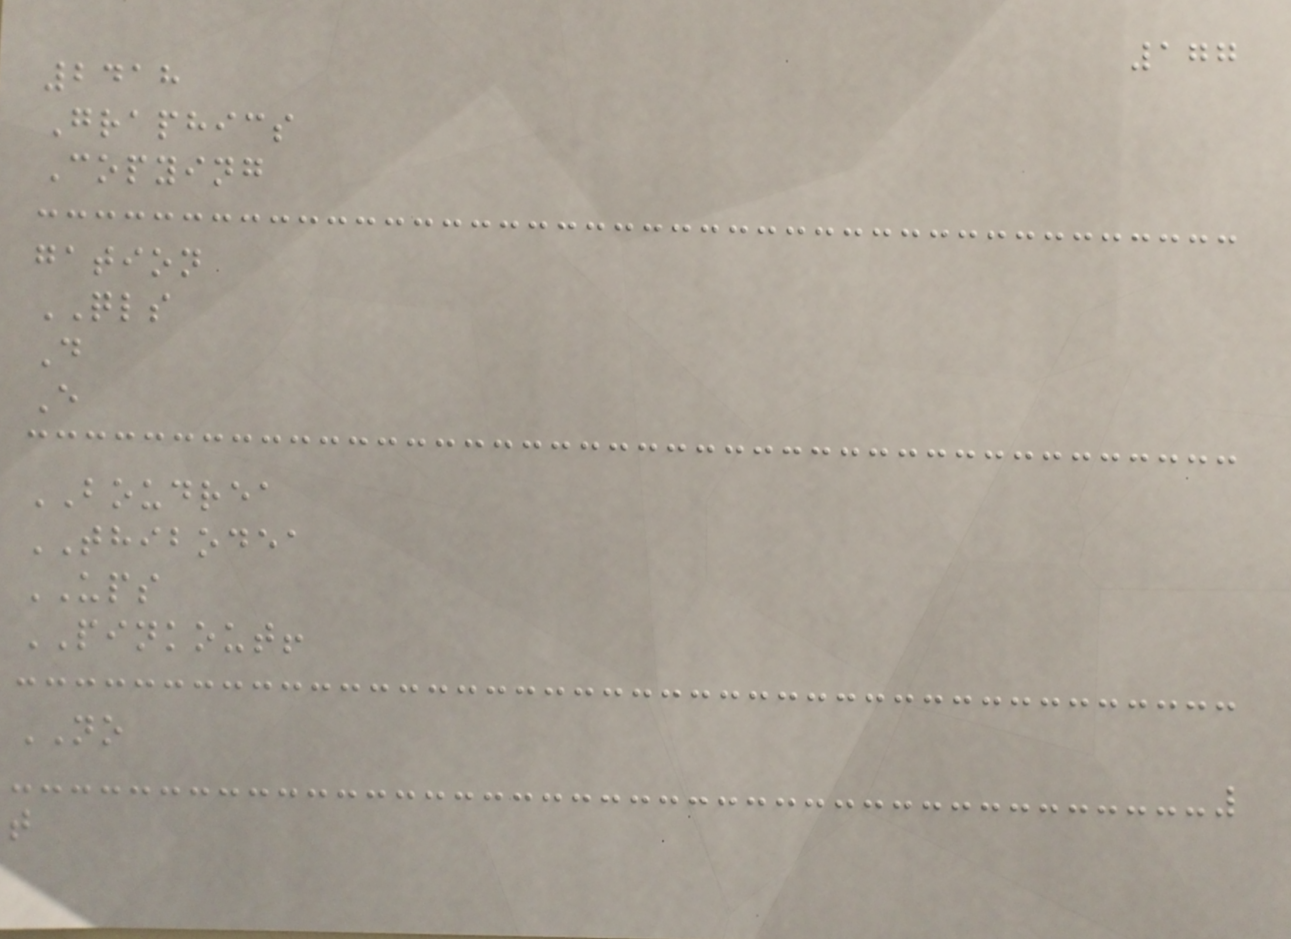177
2418
Graphics
Copying
gation
QLS
D
E
BOUDREA
THIBODEA
UPS
PINKOUT!
NO
t
